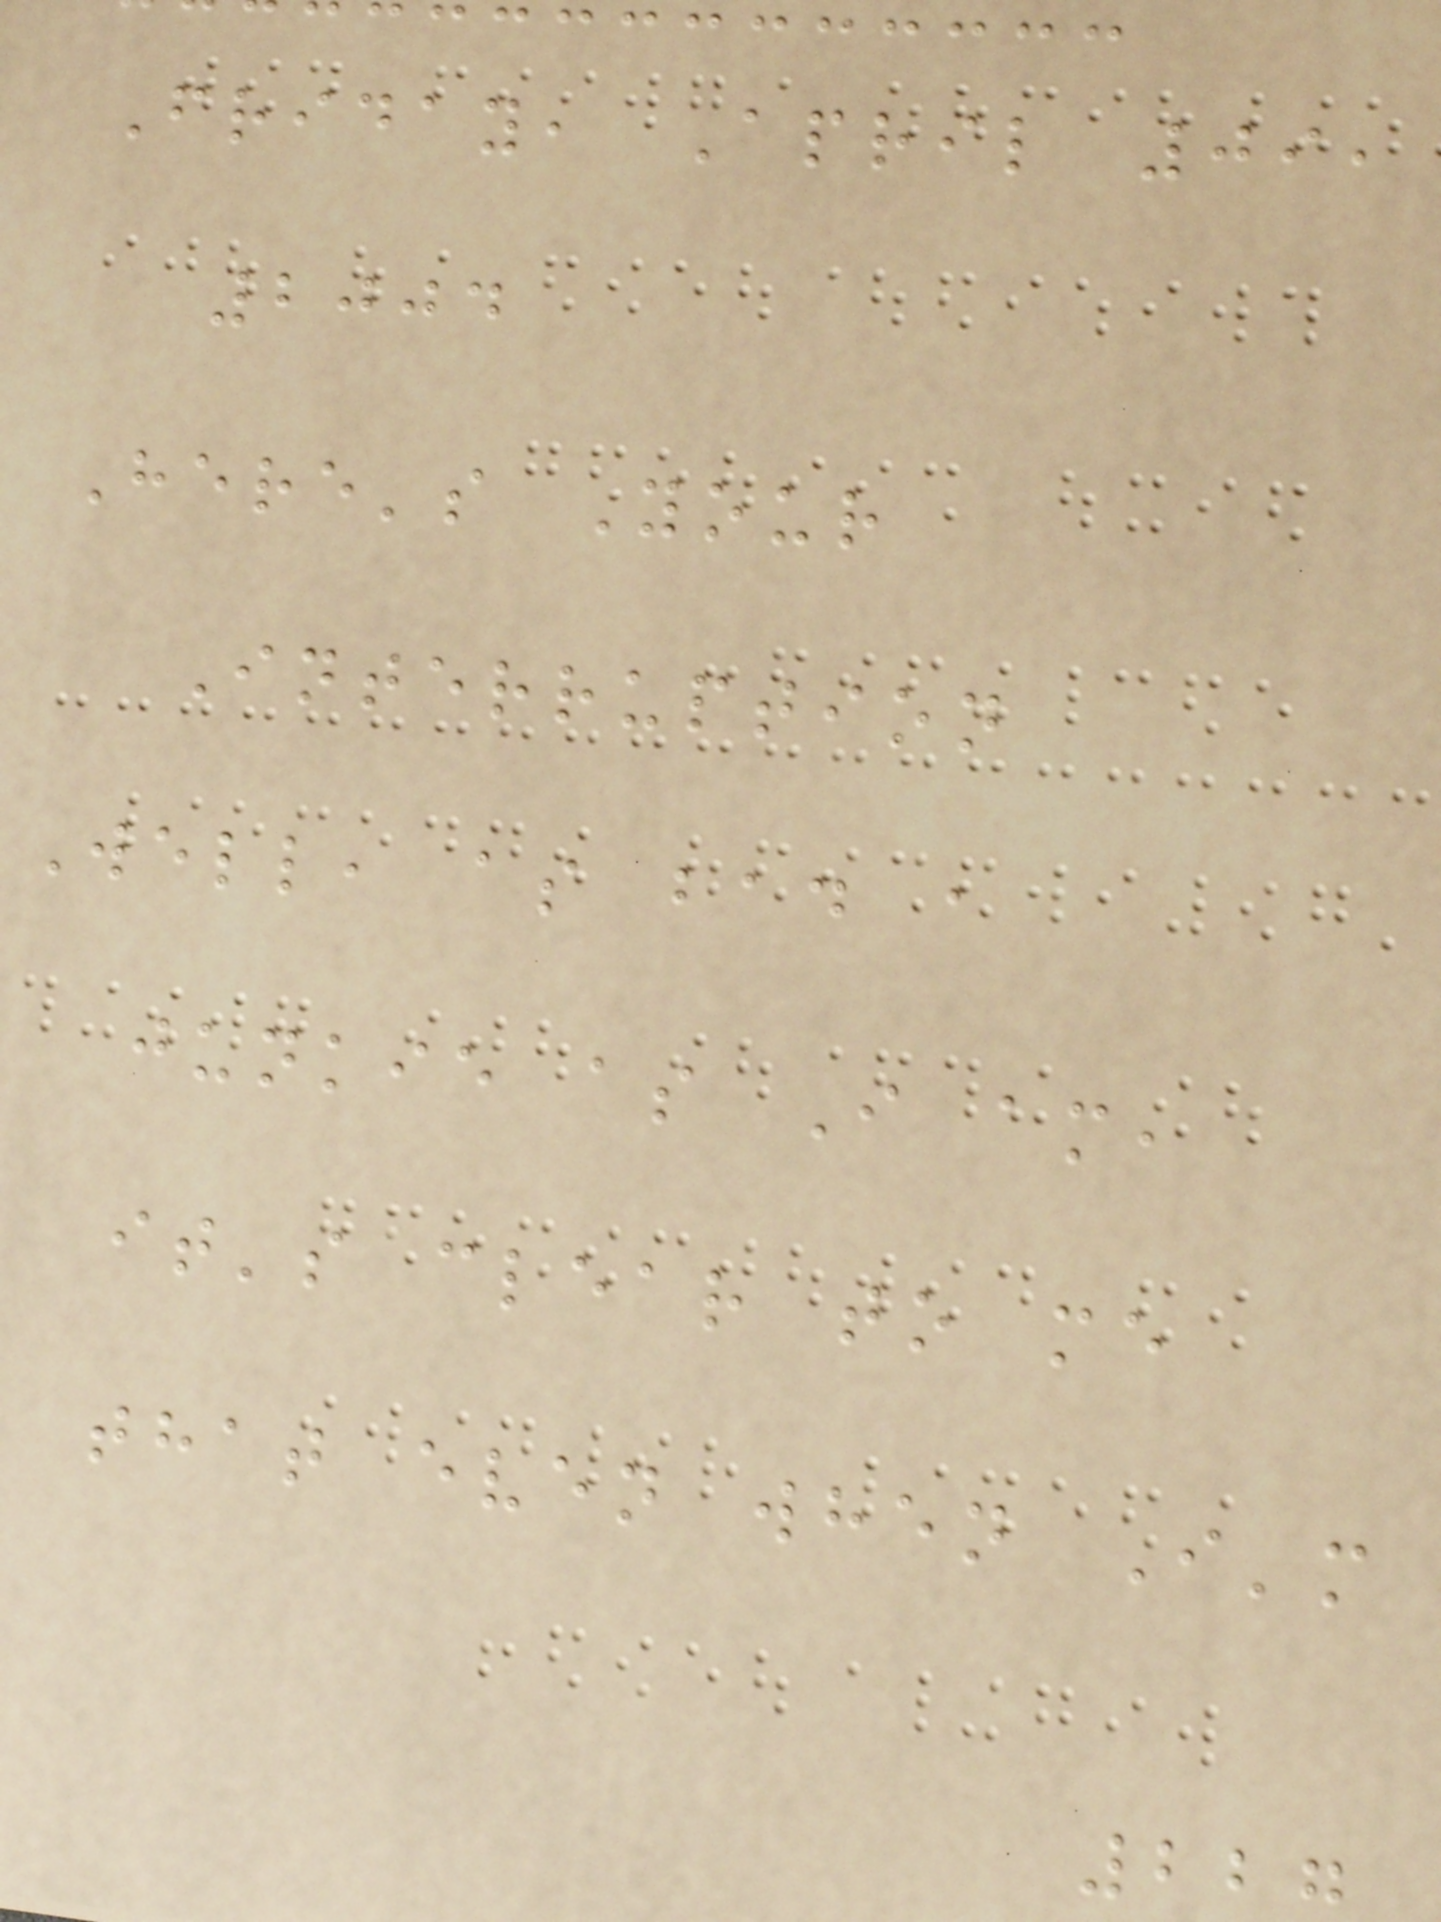Friday, April 09,
2004
Here's Your
Interruption
Well, as bad a
junkie as I am,
it's clear to me
that even when I'm
